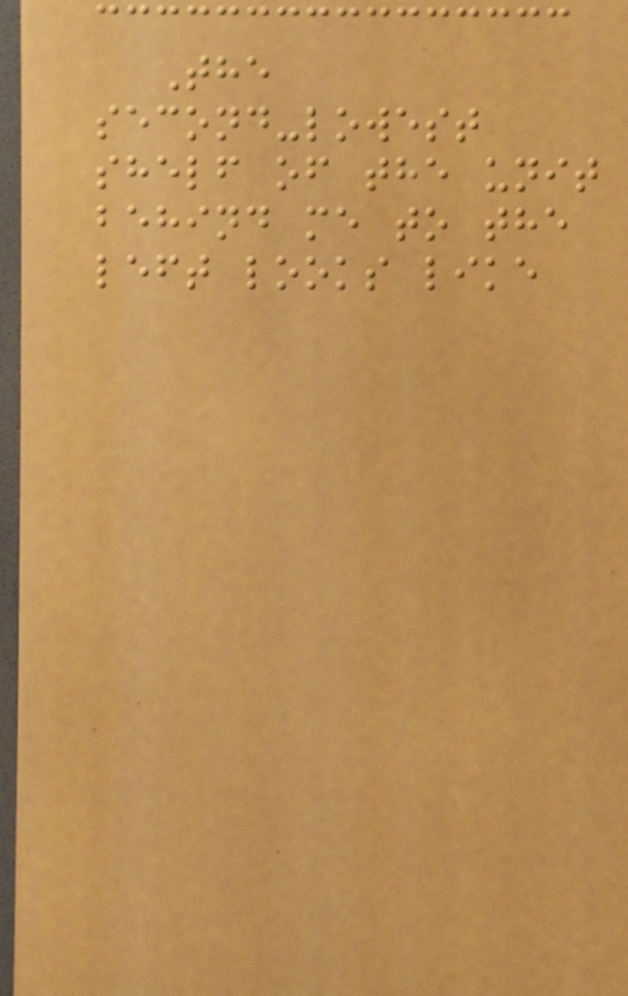The
second-lowest
shelf of the unit
behind me to the
left looks like
